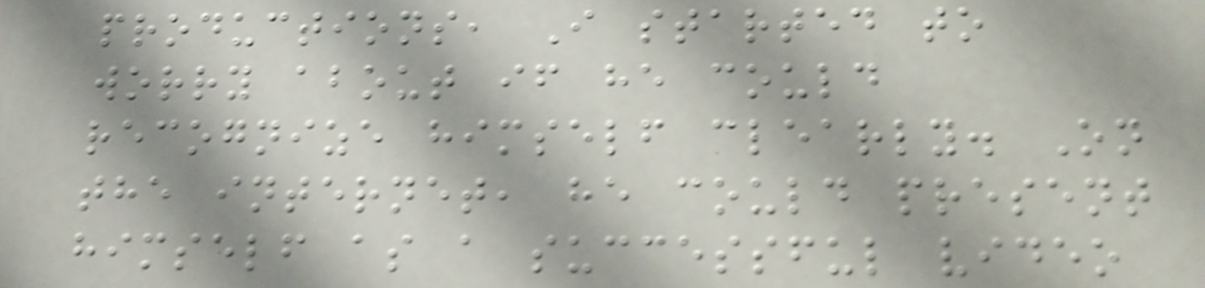productions, I started to
worry about if he could
recognize himself clearly. On
the internet, he could present
himself as a successful video
